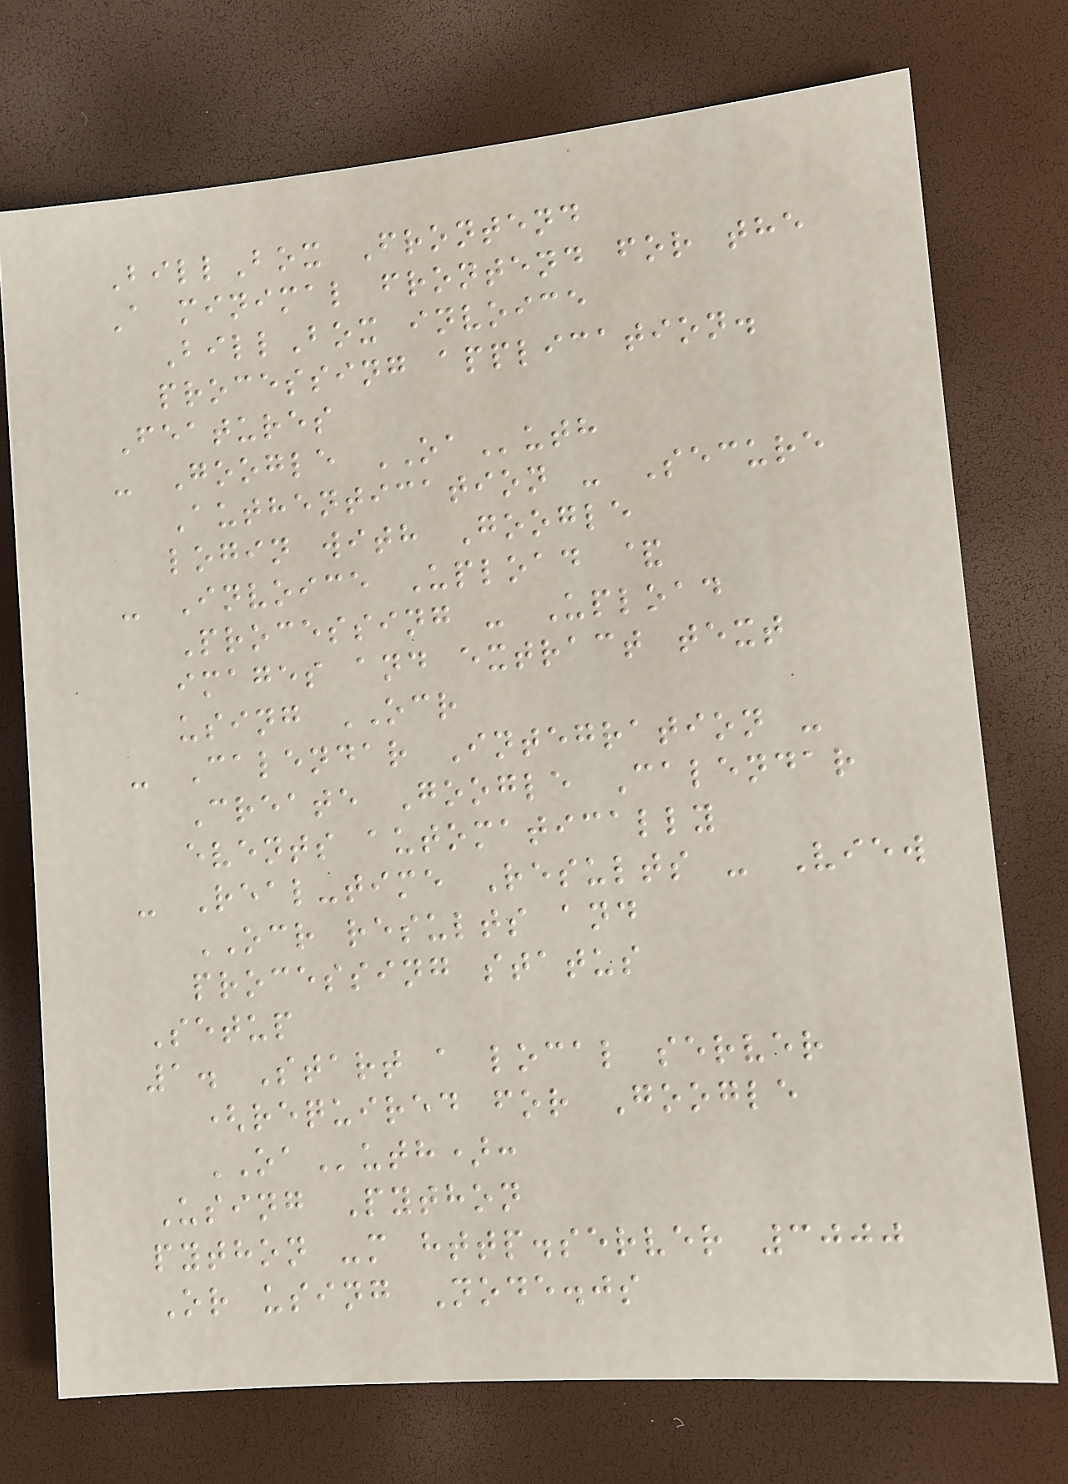BillBox Frontend
A minimal frontend for the
BillBox invoice
processing application.
Features
- Google OAuth
Authentication - Secure
login with Google
- Invoice Upload &
Processing - Upload
images and extract text
using OCR
- Calendar Integration -
Create Google Calendar
events automatically
- Real-time Results - View
OCR results and
processing status
Setup
1. Start a local server
(required for Google
OAuth):
Using Python
python -m http.server 3000
Or using Node.js
